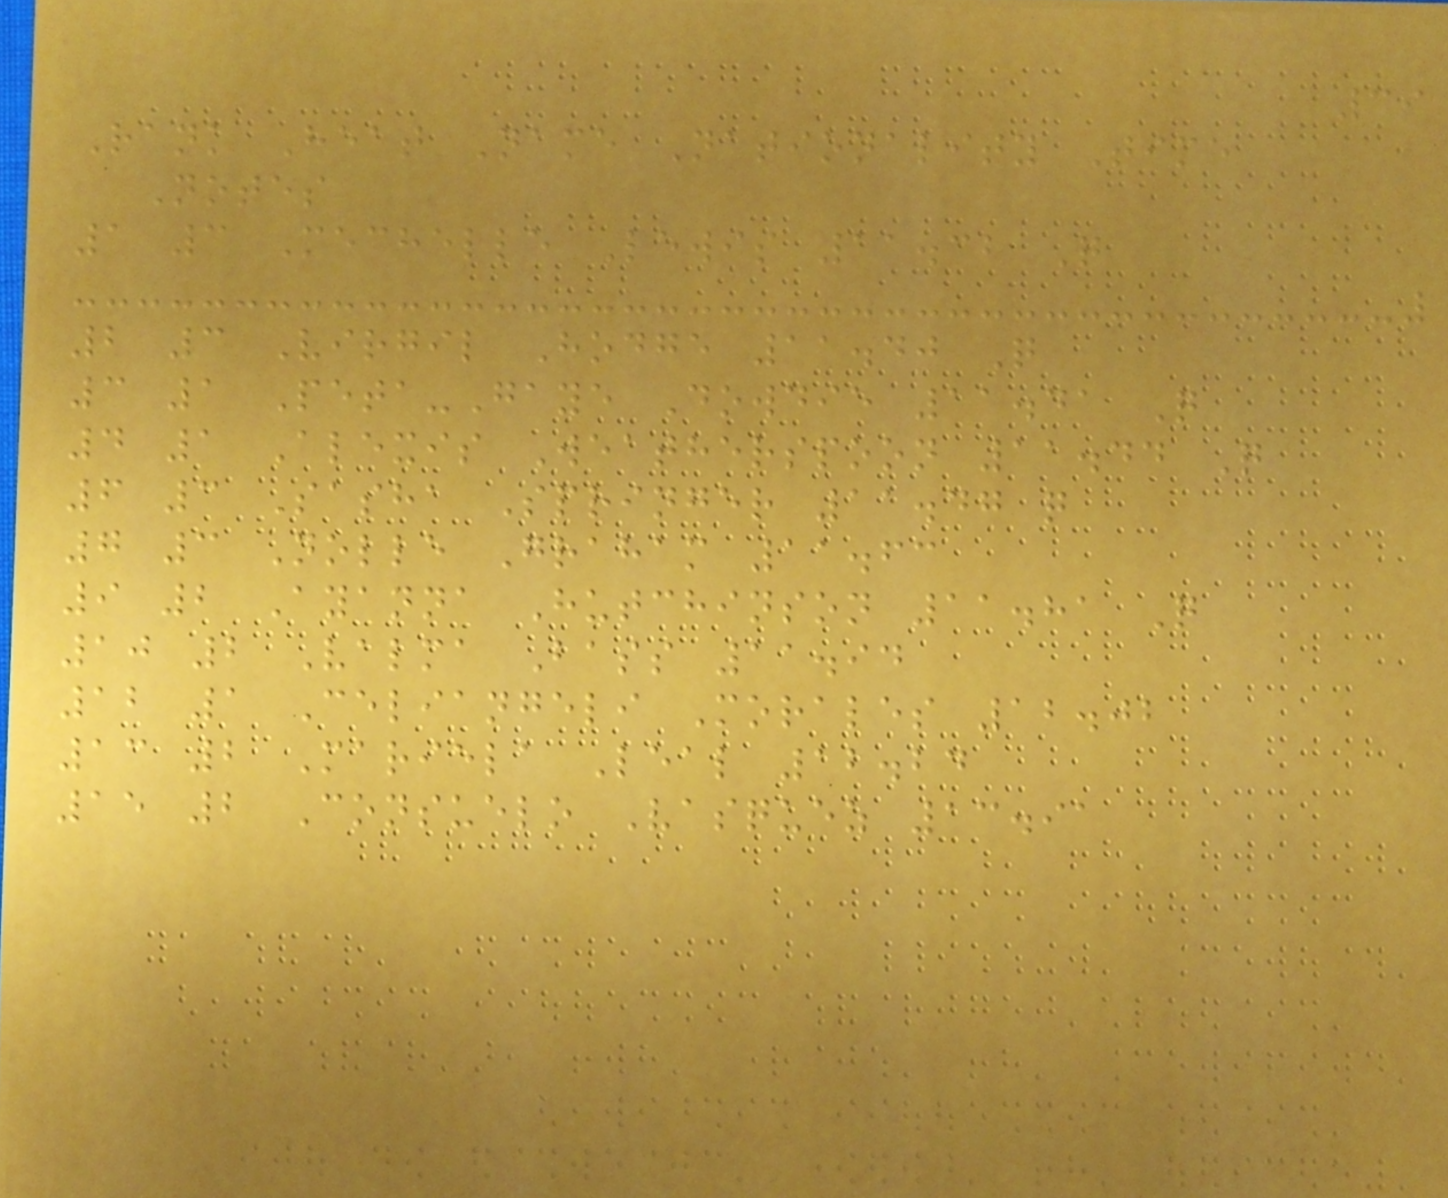39
Rank Heat Name Nationality Time
Notes
1 3 Mechelle Lewis 11.32 Q
2 3 Virgil Hodge 11.40 Q
3 1 Peta-Gaye Dowdie 11.41 Q
4 1 Alexis Weatherspoon 11.44 Q
6 3 Sasha Springer 11.47 q
7 3 Nolle Graham 11.63
9 2 Ayanna Hutchinson 11.81 Q
10 2 Valma Bass 11.94
12 1 Celiangeli Morales 12.02
13 2 Mariela Leal 12.24
15 2 Consuelo Vasquez 13.91
